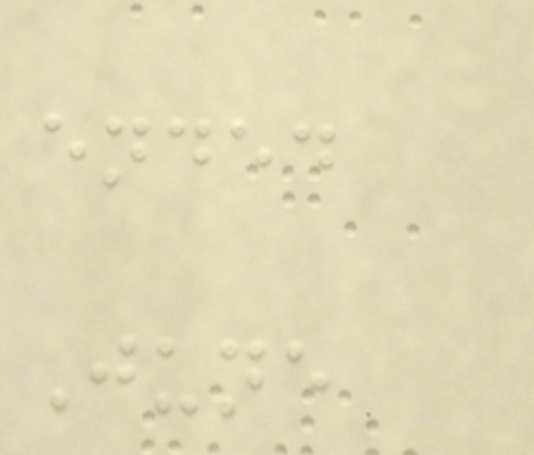ended
June
